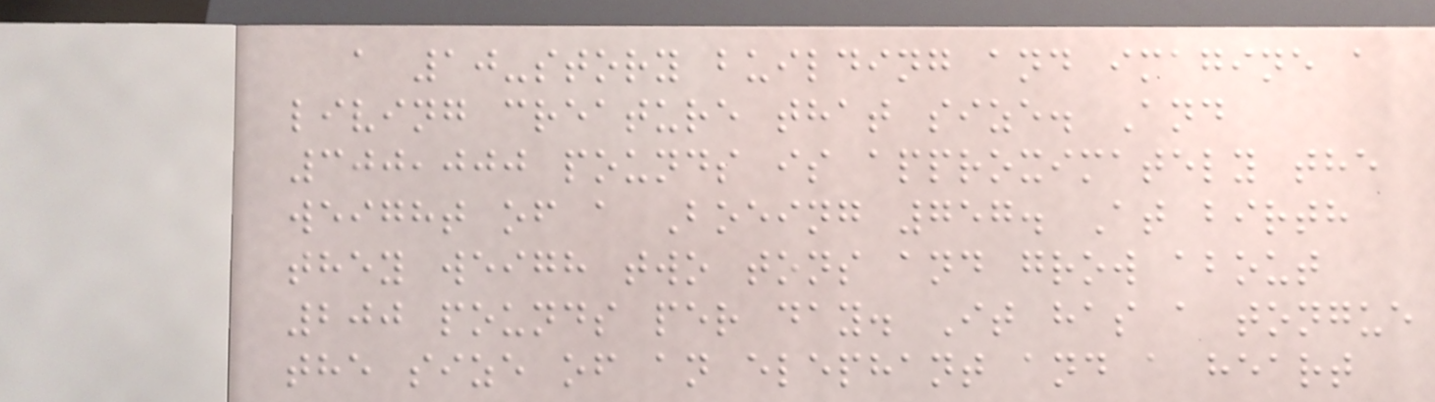a 10-story building and imagine a
living creature that size. And
300,000 pounds is approximately the
weight of a Boeing 757. At birth
they weigh two tons and grow about
200 pounds per day. It has a tongue
the size of an elephant and a heart
